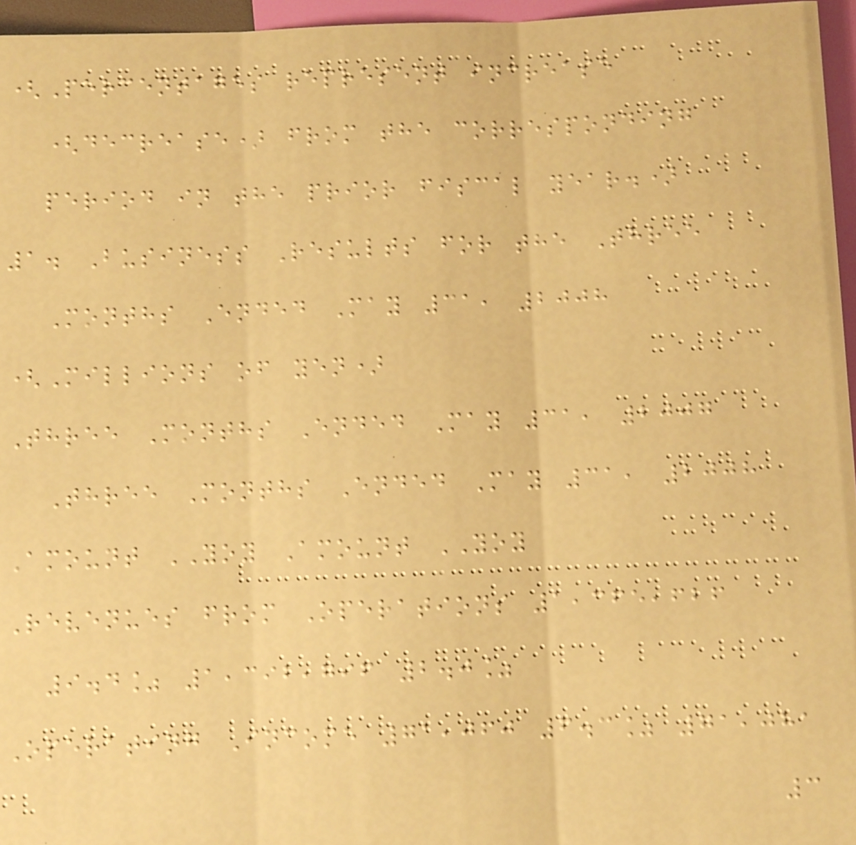(Percentages represent increase
(decrease) from the corresponding
period in the prior fiscal year.)
1. Business Results for the Three
Months Ended May 31, 2008
(Millions of yen)
Three Months Ended May 31, 2007
Three Months Ended May 31, 2008
Amount YOY Amount YOY
Revenues from Operations 1,365,626
9.4% 1,392,796 2.0%
Operating Income 71,060 6.3% 71,081
3
